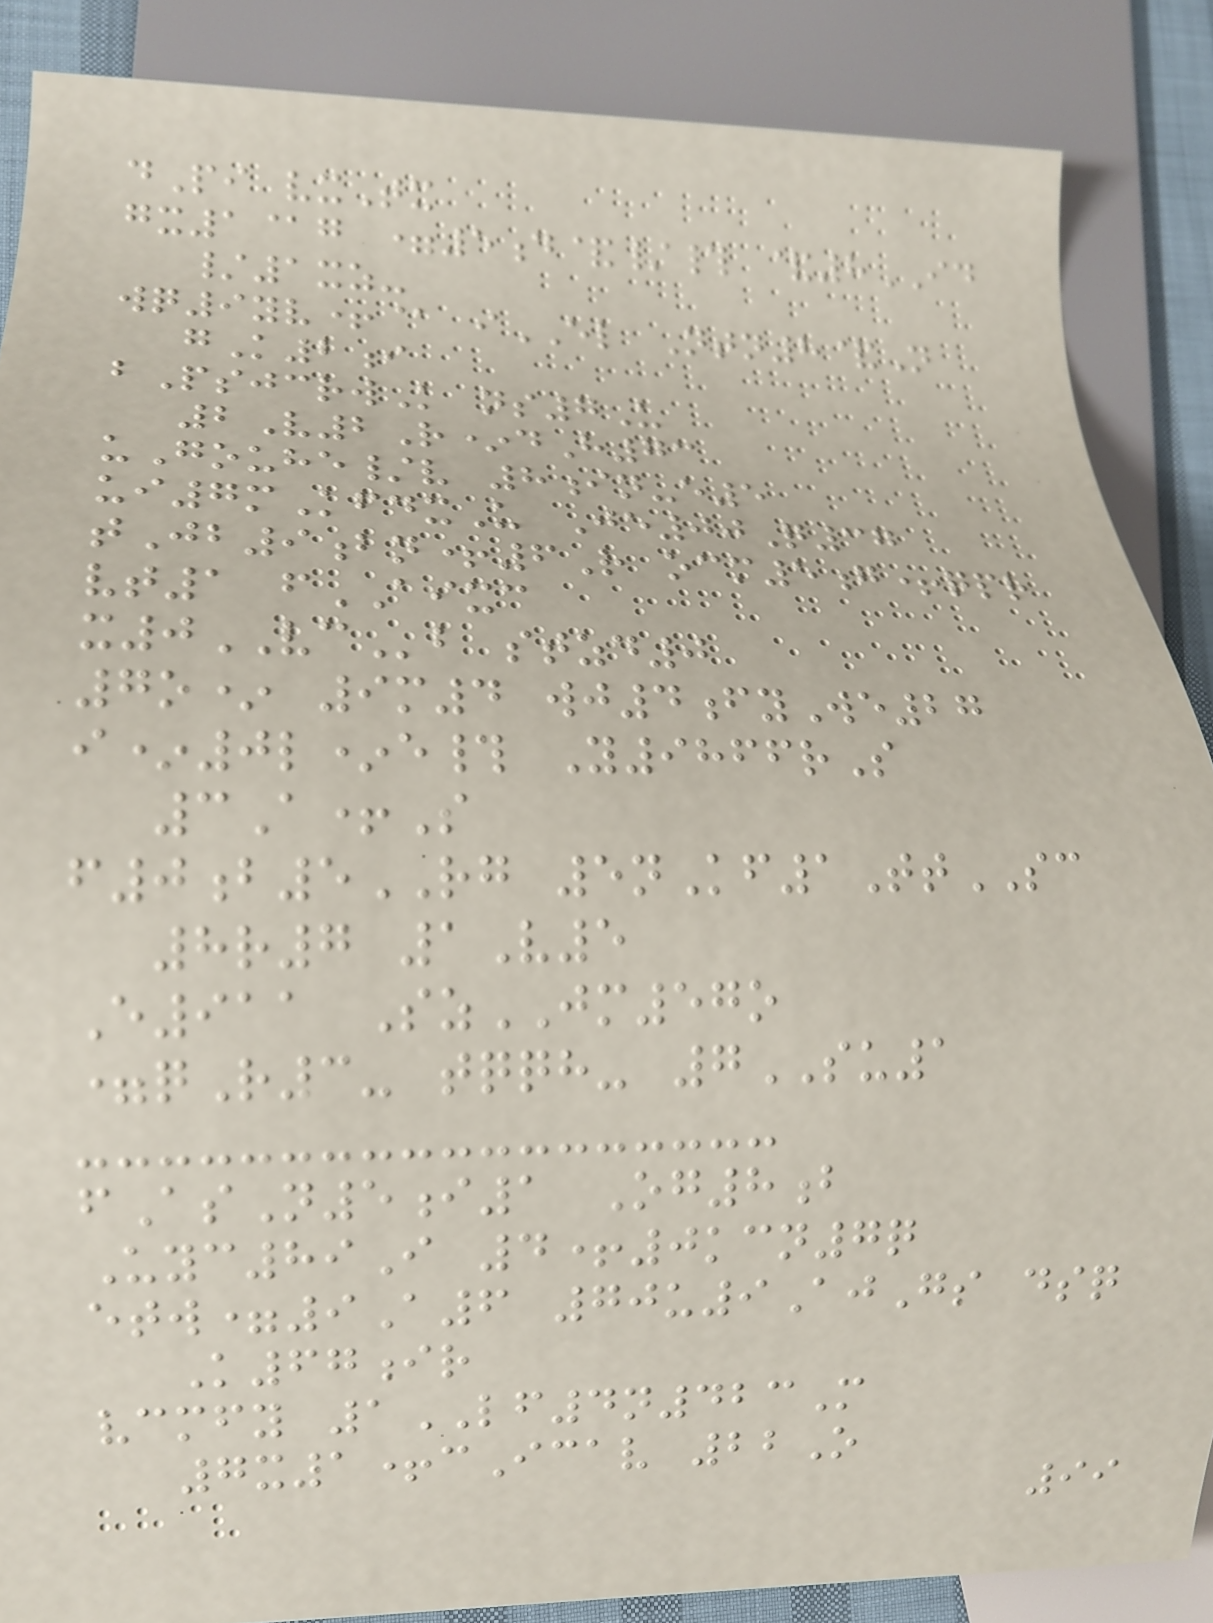dPi vxTx
gx1@g =5d&/# &8ID
/1xz-
wq9yv+@ iEL Ntn8&N
gK2i
bPsjcrwK ns7U
2V2R*dH73
uGouhe/v 8in-e5
ui7mKfdxU Je00Q37
tJb9bn+6R ocm5g+qpr
vt1 fAIXC
x0VCb stzd0
7o* 9m4 wj4fyWe27
i*0l*e# Y9866rS
3A+S
f0b5RG 5nKf1TtSC
8r7 1V5
E911 SzJM57o
=qR3- tqqh- 7SU1
fAsN5i1 Og8b
Uyc89I 4+0kcn7q
etw=9A6 70u9AjGs dsq
K67ir
vcmfy 1LF4n423M
7x1+cIcav 22O
99
